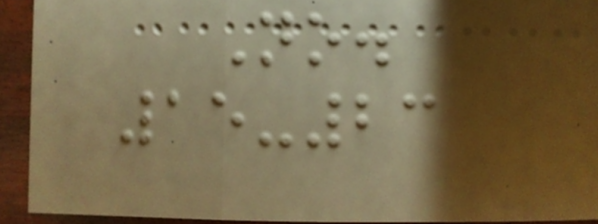No.
15-23
